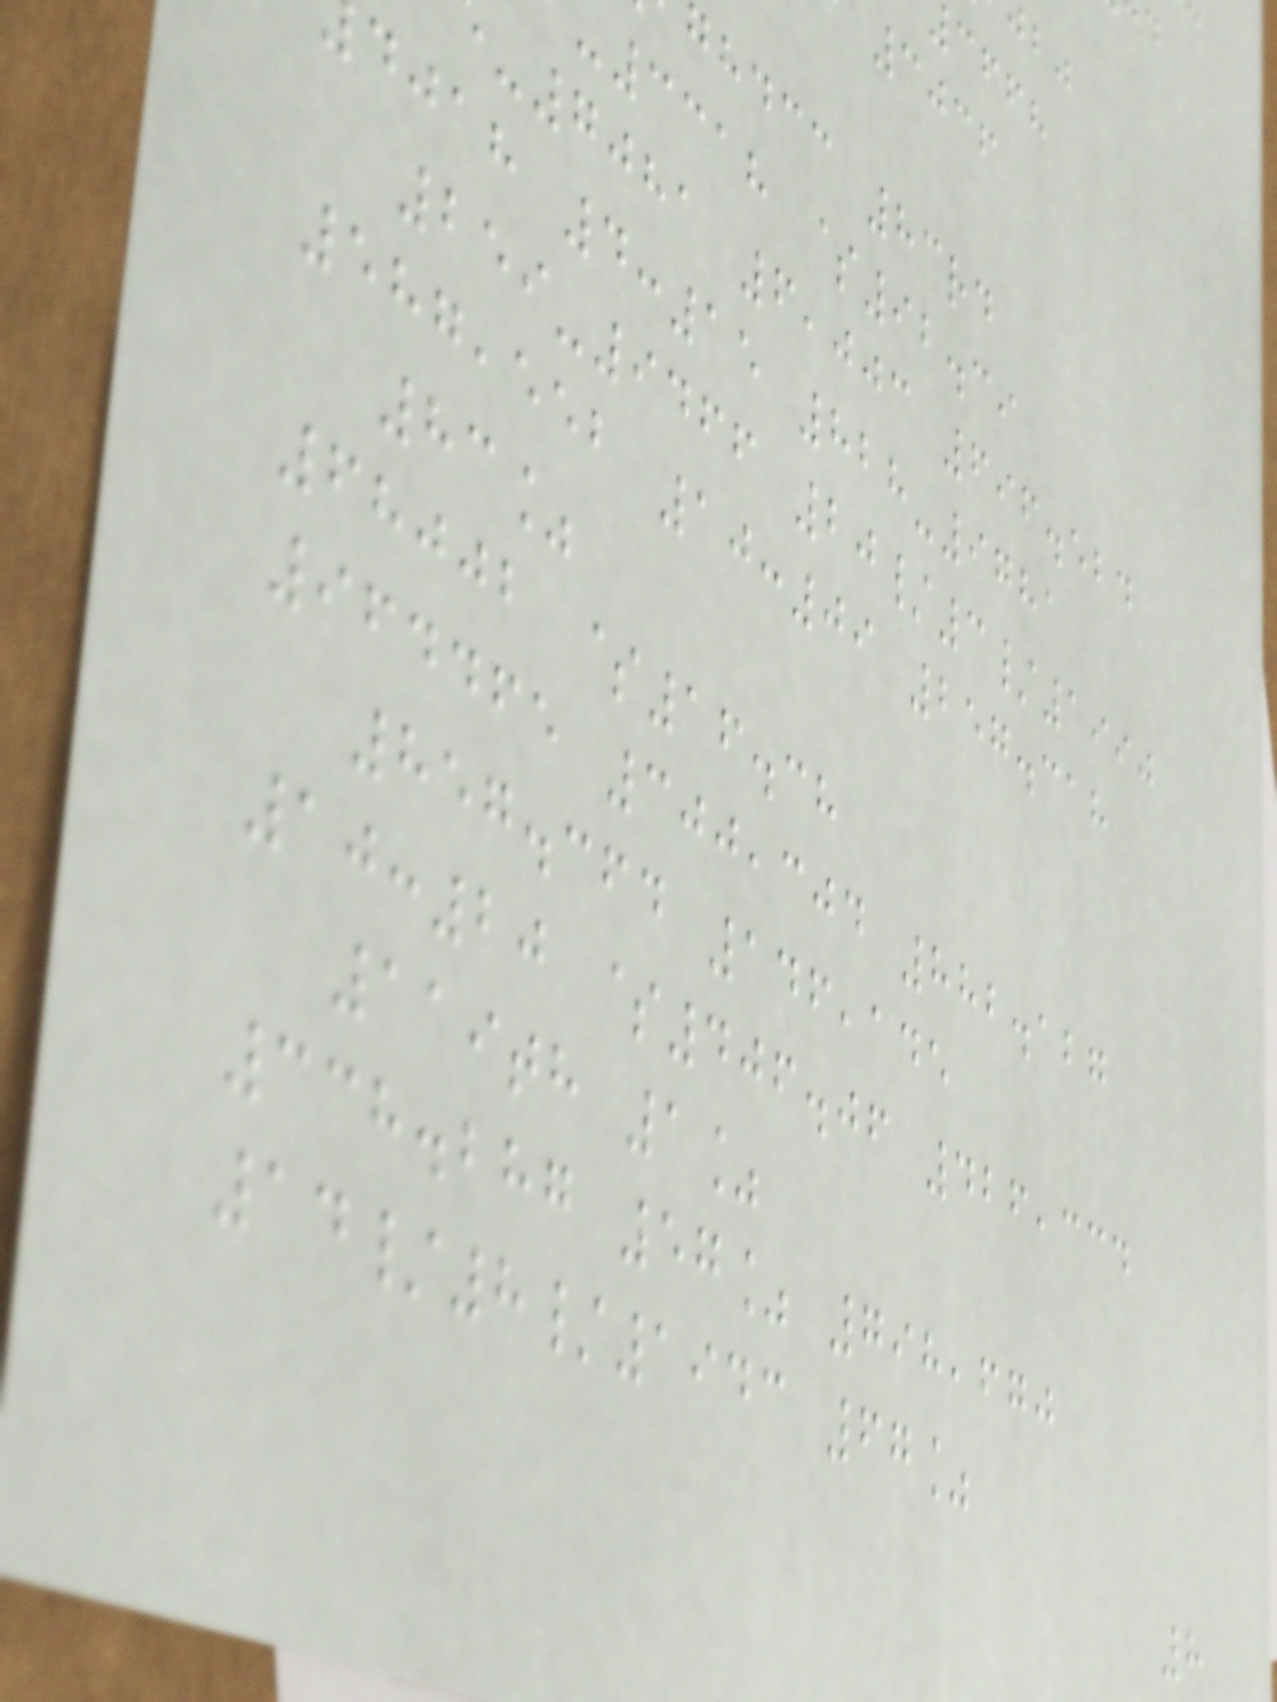3036
ghdcc 83rd
3318 $92.39
-7081 6,003 696.524
djah 4:15 828-9781
259-9466 20/3/1990
587,552 10:09 257.318
83%
68002 $16.38
964465 300,304 882.127
857.364 146,145
10:20 $406.06 426,334
119th 1%
338.287 57% 798,670
14/8/1943 67%
8
